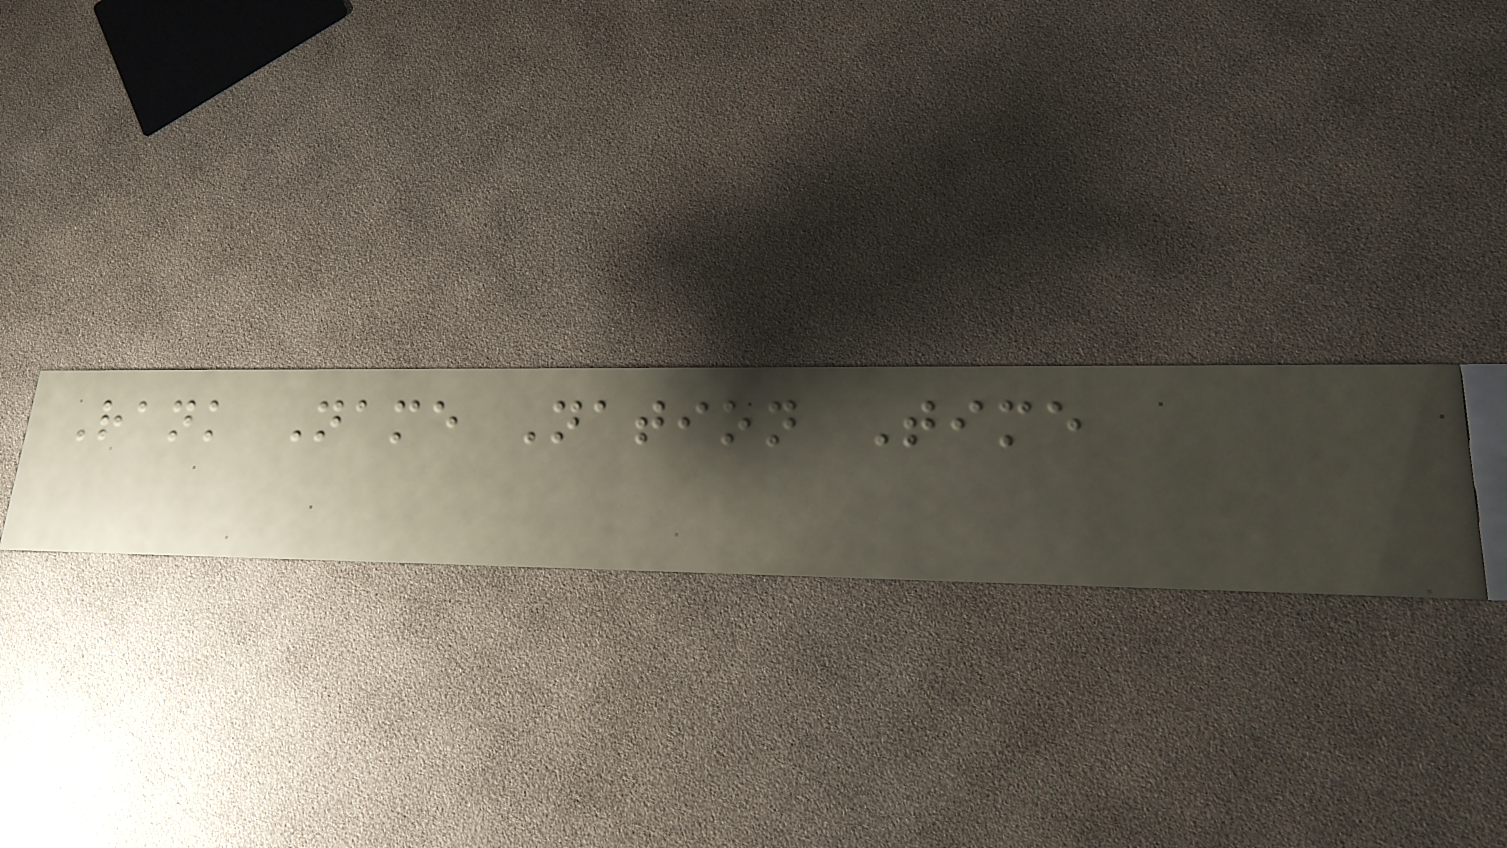Rank Name Nation Time
